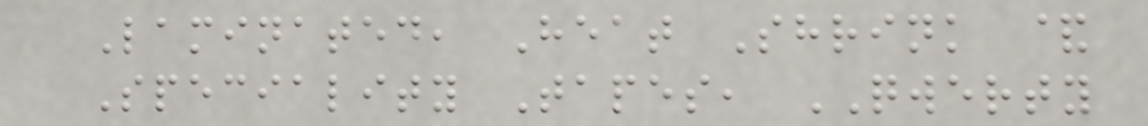Laminated, Heat Shrink &
Speciality Tapes, QWERTY
